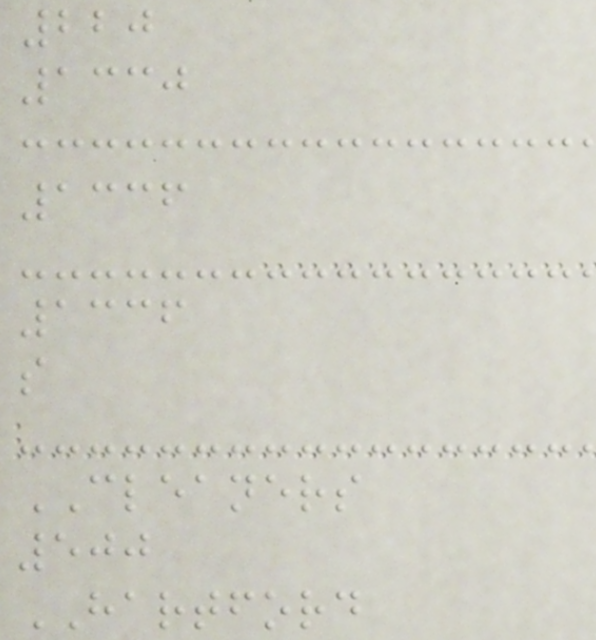220
1330
1336
1336
s
CLEANERS
500
HARTFORD
